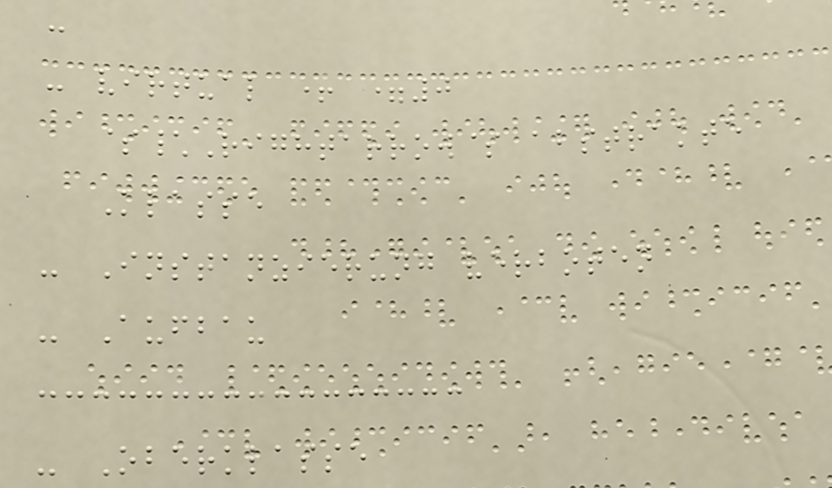-
- virtual + =0
$\Rightarrow$ abstrakte
Klasse
- Instanzierung verboten
- Aufbau
- Oberklasse
